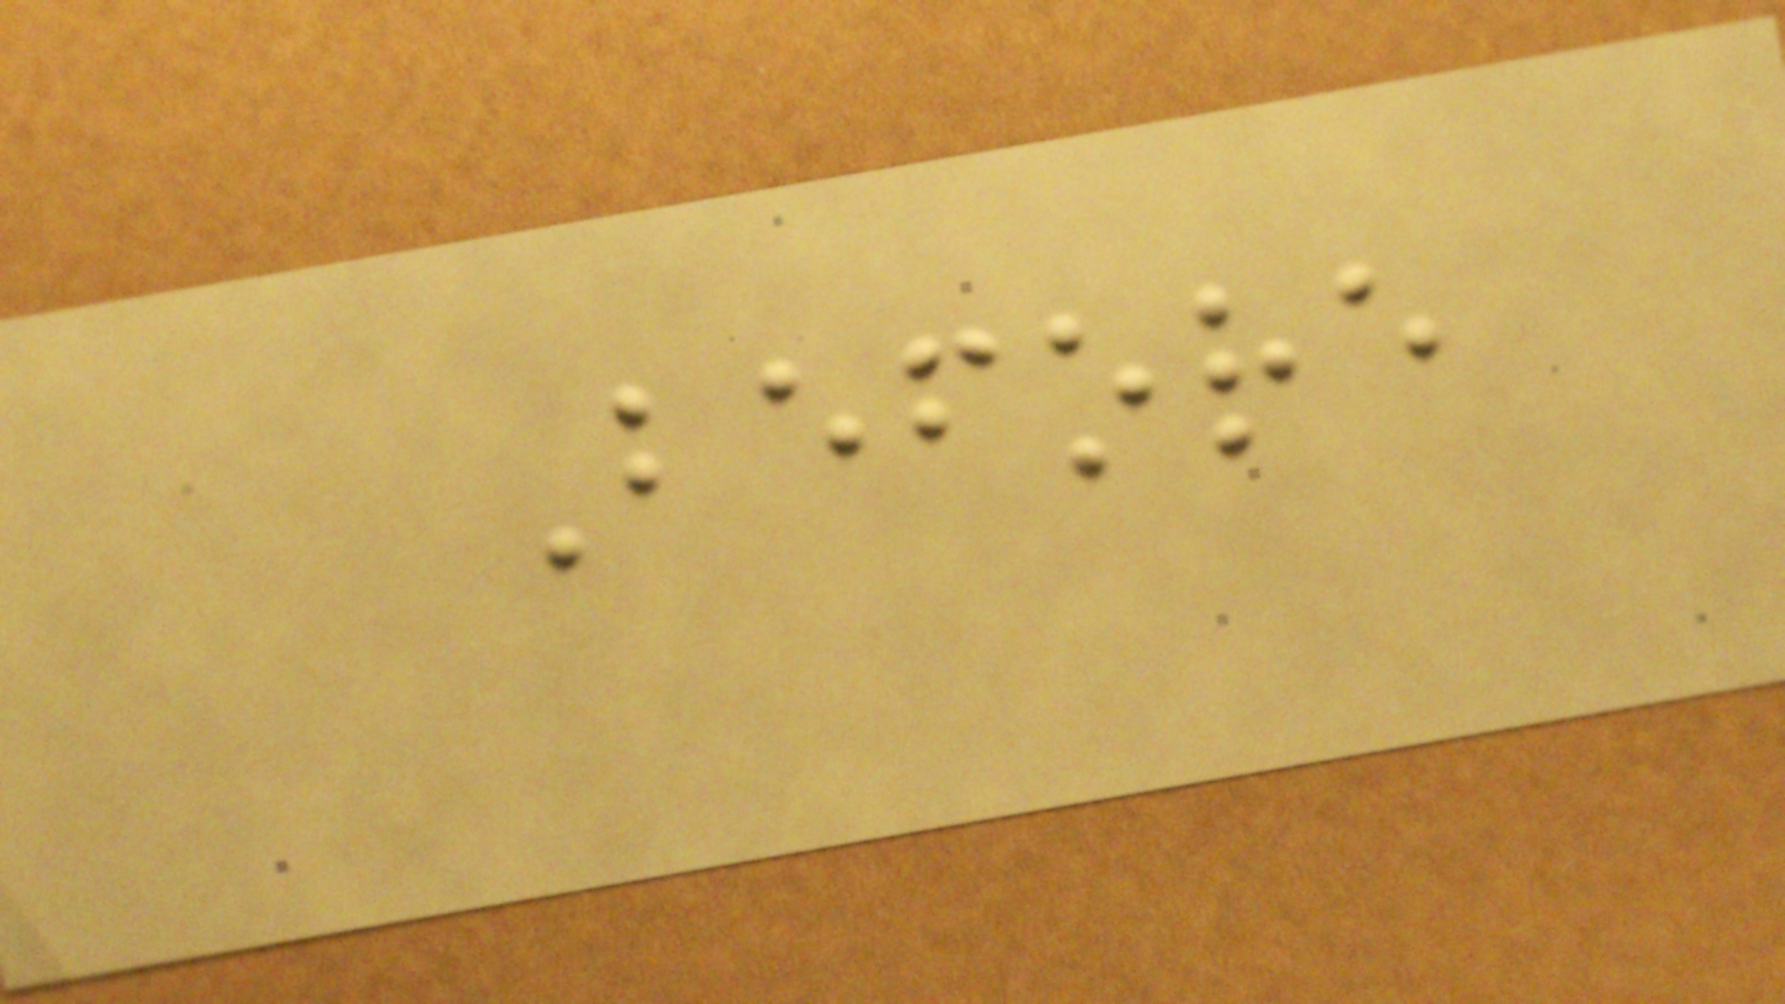Before
